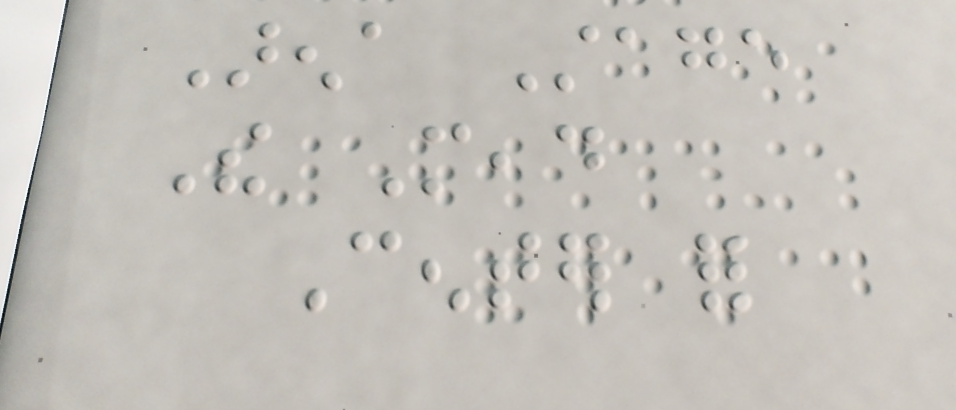Arena Stage
The Mead
Center for
